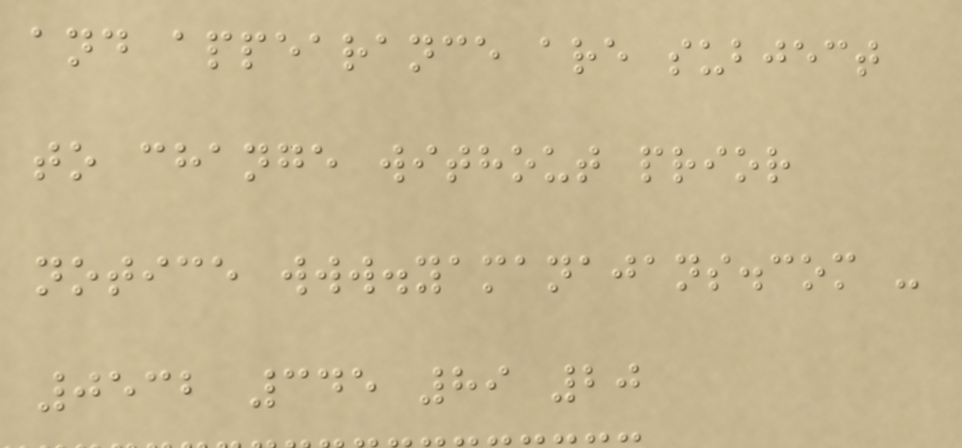and appearance are subject
to change without prior
notice www.yamanajans.com -
0532 345 89 20
